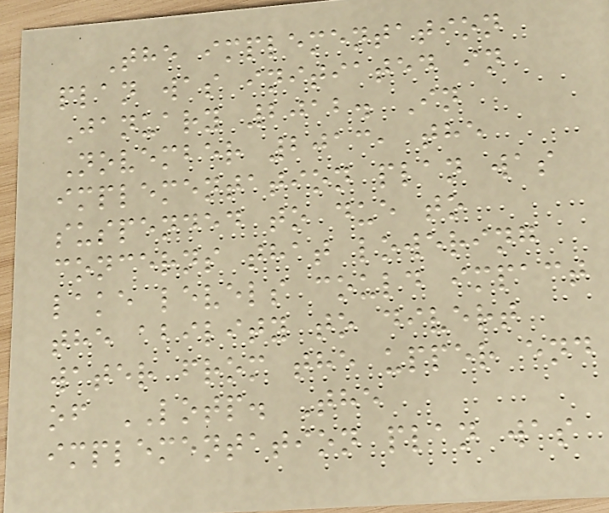The implementation
plan was initiated in
January 2012. In
November 2013, the
implementation plan was
suspended to due to
concerns that lowering
lake levels could impact
the ability to divert
water from the upper end
of LOTP. The
implementation plan was
